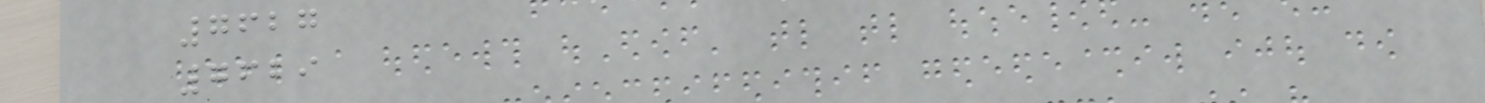7627
7629
